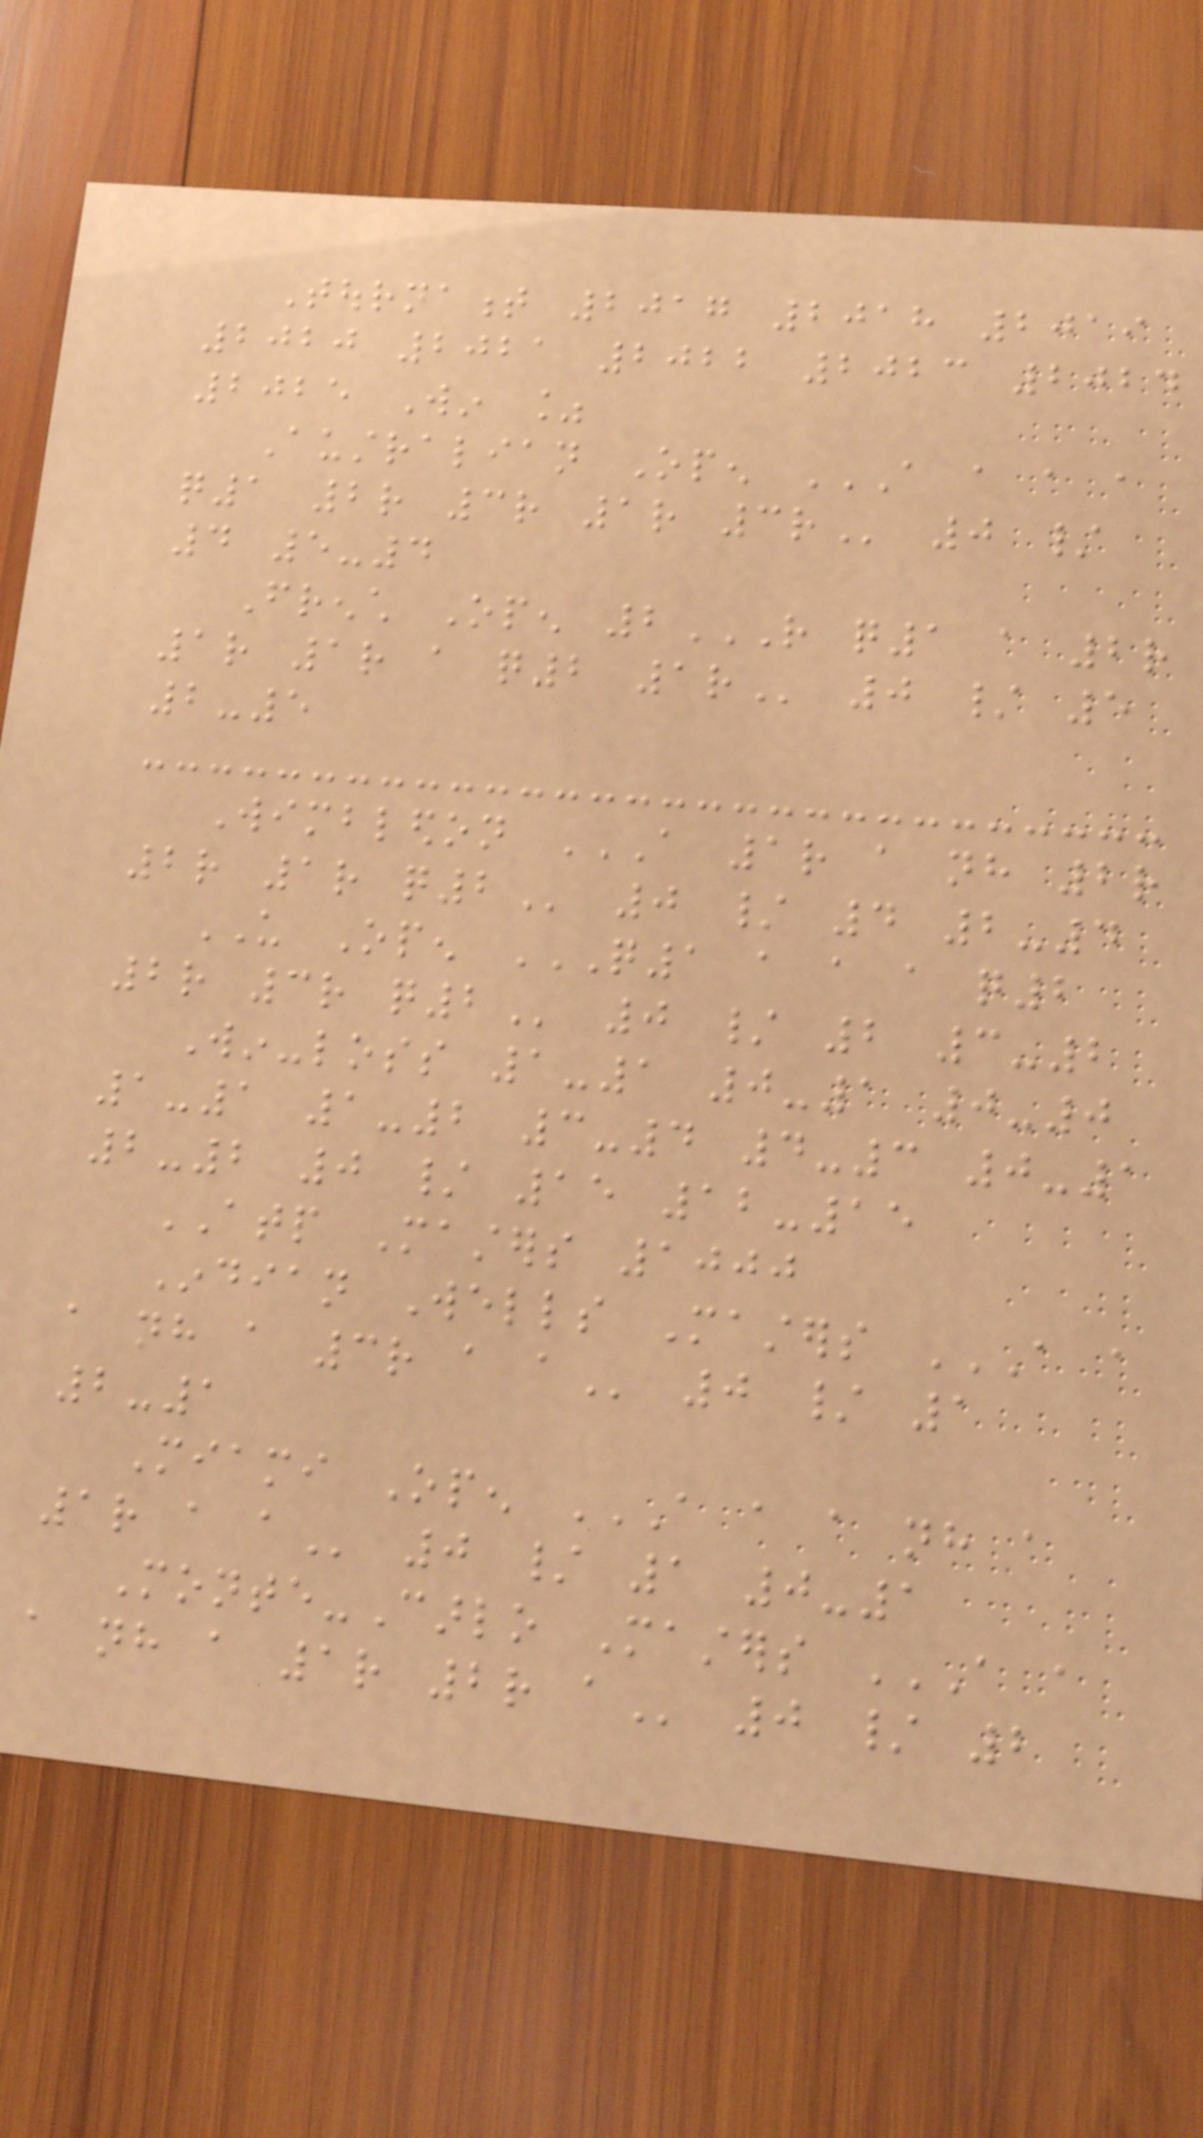Tournament 2017 2018 2019
2020 2021 2022 2023 2024
2025 Win %
Australian Open A A A A
Q1 2R 3R 1R 3R 0 /
4 5-4
French Open 2R Q1 A 2R
1R 1R A Q2 1R 0 / 5
2-5
Wimbledon A 1R A NH 2R
2R 1R Q2 0 / 4 2-4
US Open Q1 A A A Q2
2R 3R Q2 0 / 2 3-2
Win-loss 1-1 0-1 0-0
1-1 1-2 3-4 4-3 0-1
2-2 0 / 15 12-15
ATP Masters 1000
Indian Wells Masters A A
A NH A 3R A A 0 / 1
2-1
Miami Open A A A NH A
1R A A 0 / 1 0-1
Monte-Carlo Masters A A
A NH A 1R 2R A 0 / 2
